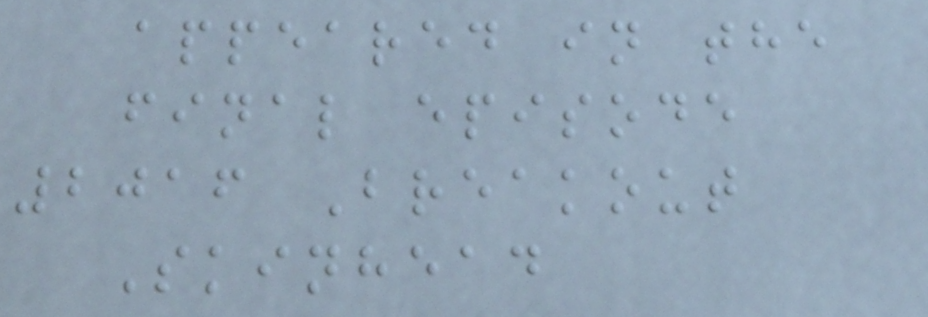appeared in the
final episode
2016 Breakout
Skinhead
